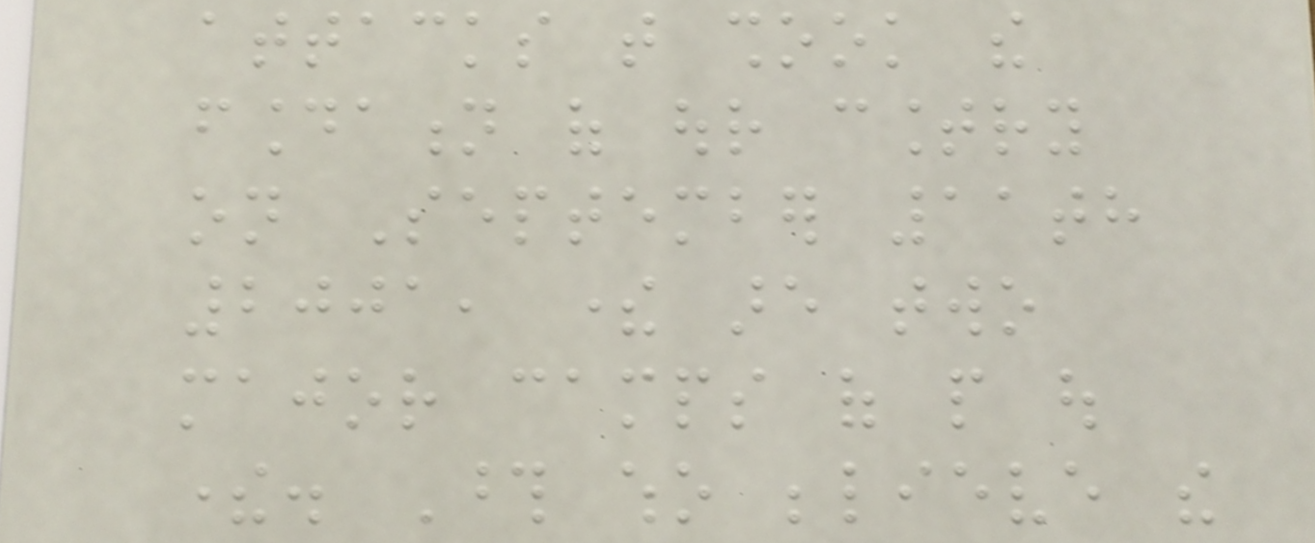attacks that shook the
foundation of our country
on September 11th
2001, there are two
major camps of people out
there. Those who believe the
